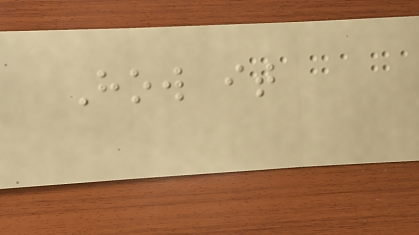How it
